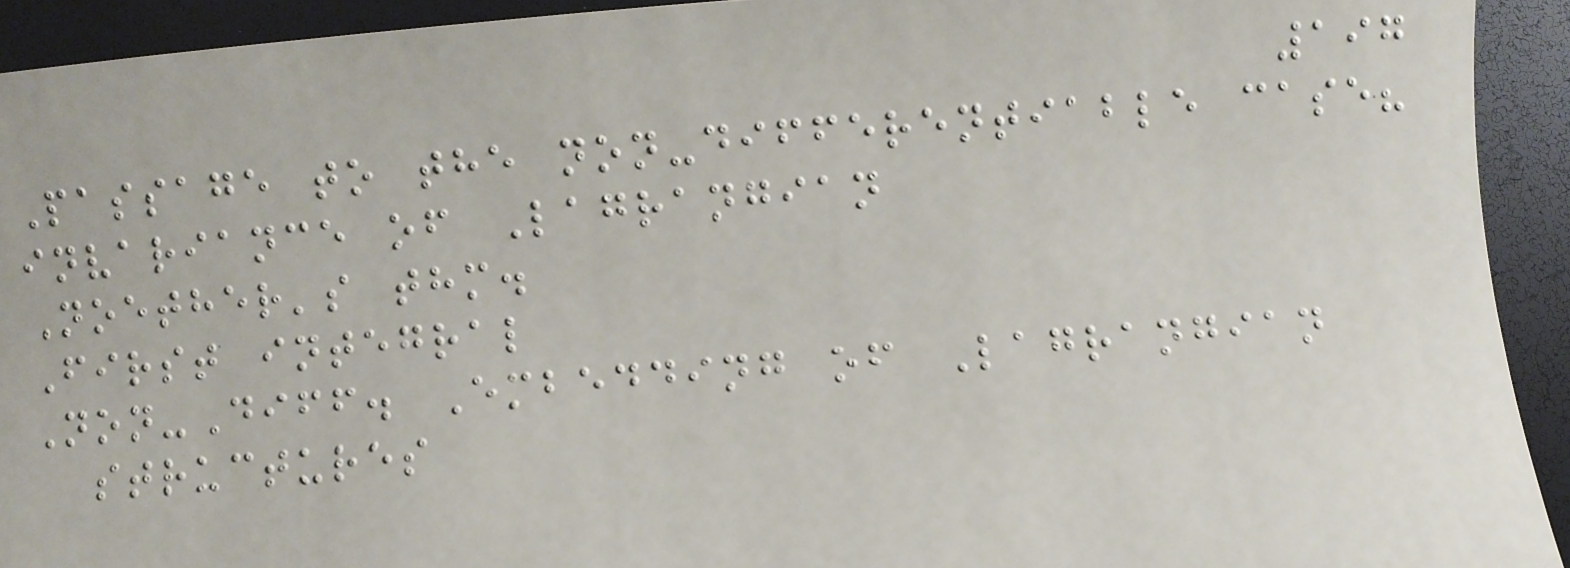197
Passage to the non-differentiable case?
invariance of Lagrangian
Noether's thm.
First integral
Non-Diff. Embedding of Lagrangian
structures
